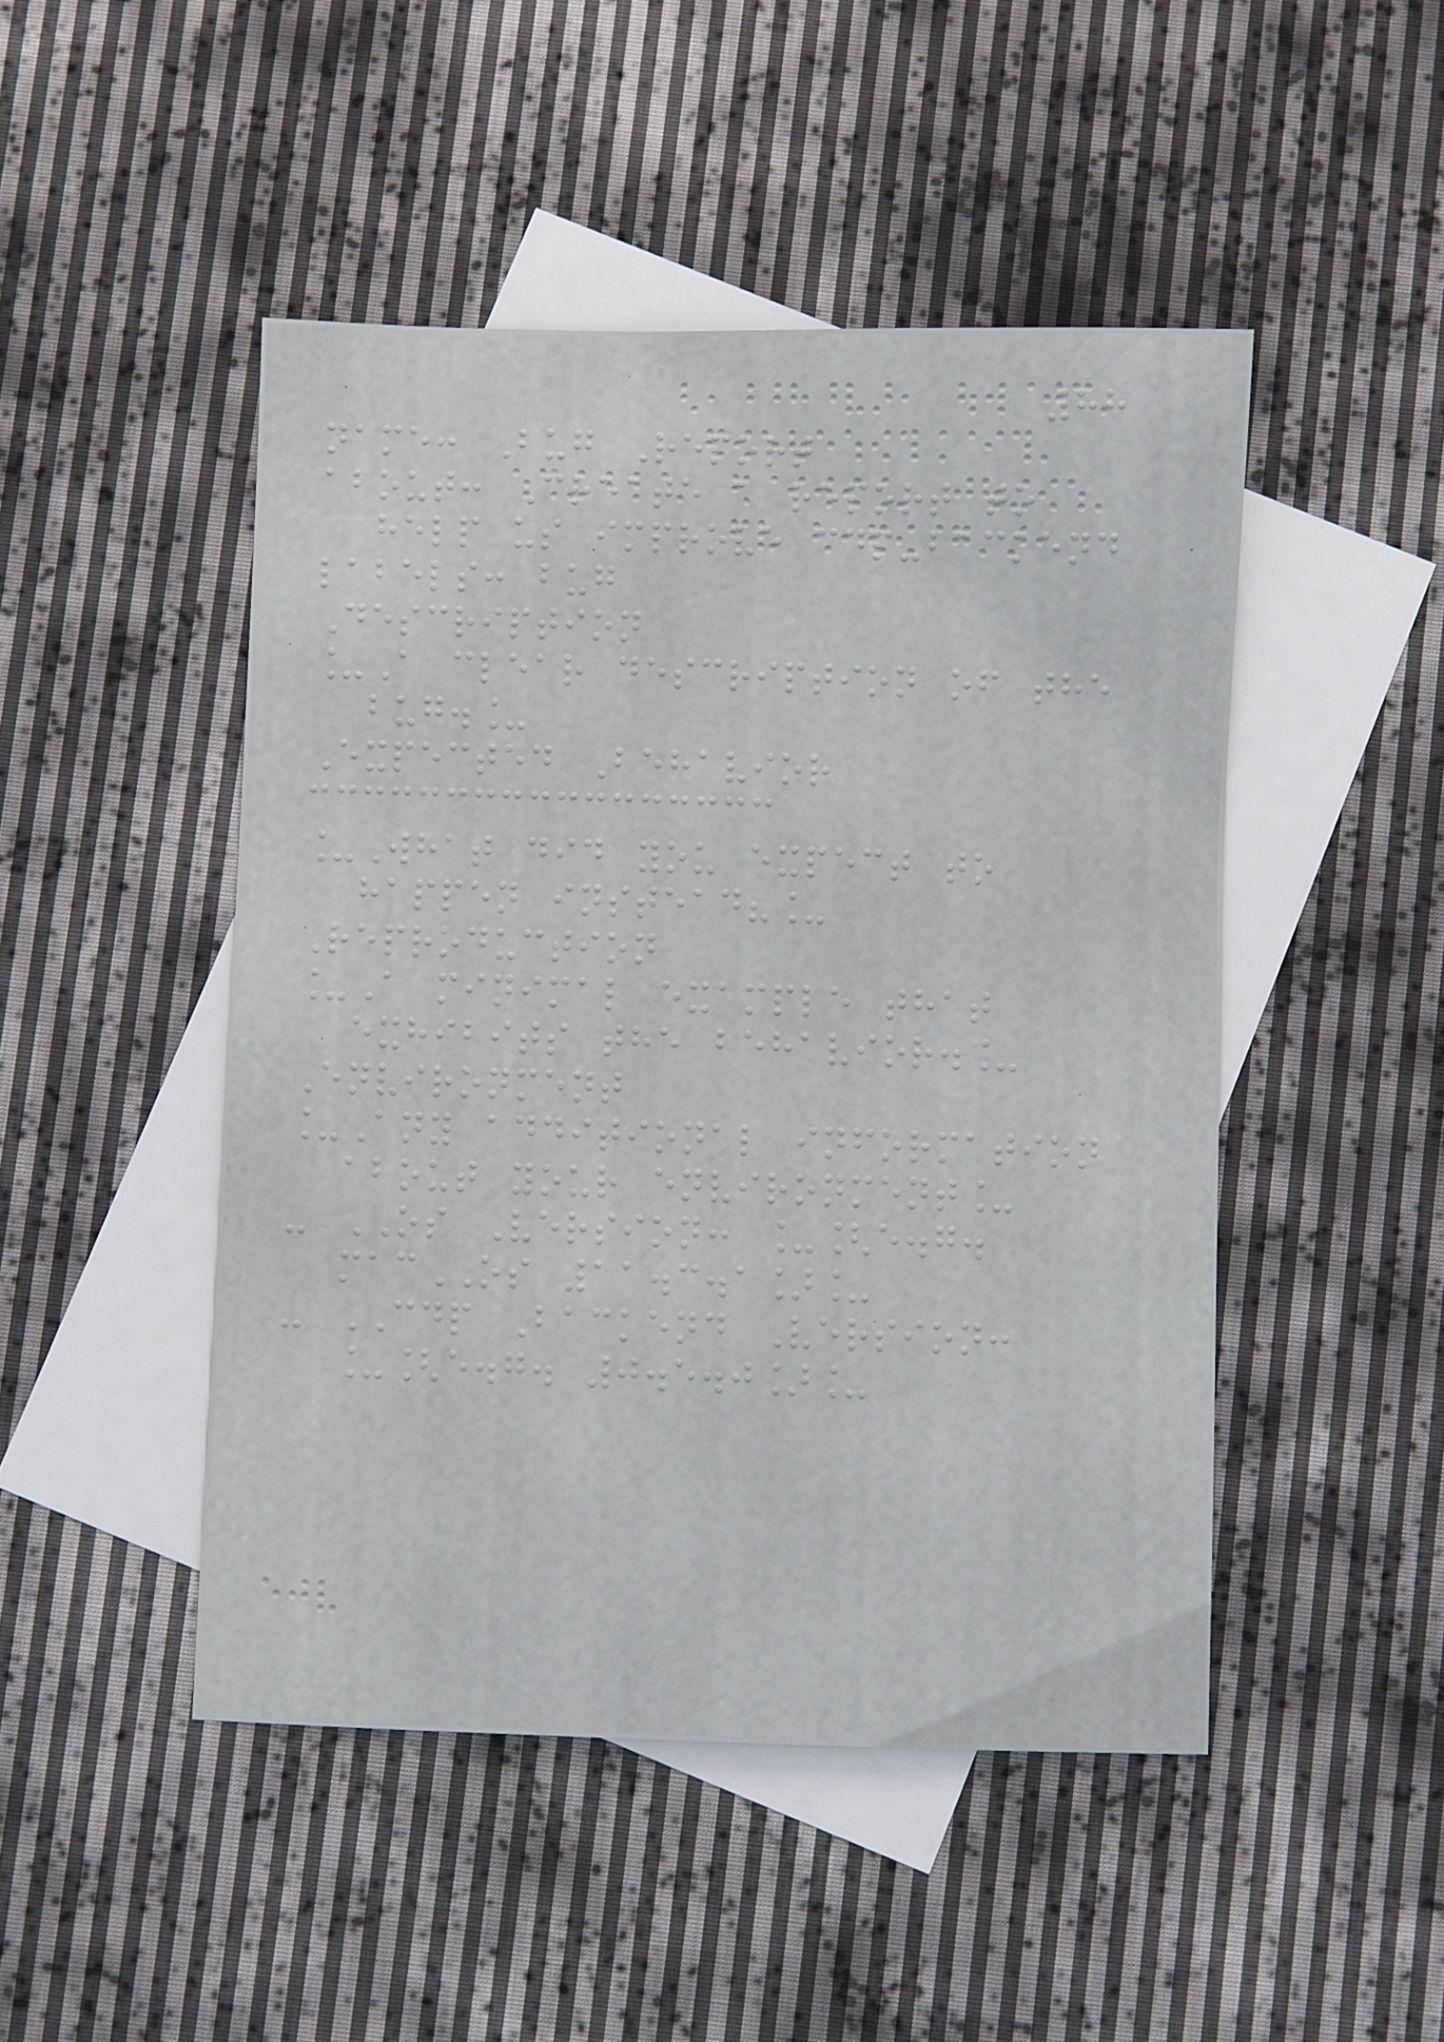88
name: Bug Report
about: Create a report to
help us improve cdp-backend
labels: bug
Description
_A clear description of the
bug._
Expected Behavior
_What did you expect to
happen instead?_
Reproduction
_A minimal example that
exhibits the behavior._
Environment
_Any additional information
about your environment_
- OS Version: _[e.g.
macOS 11.3.1]_
- CDP Backend Version:
_[e.g. 0.5.0]_
